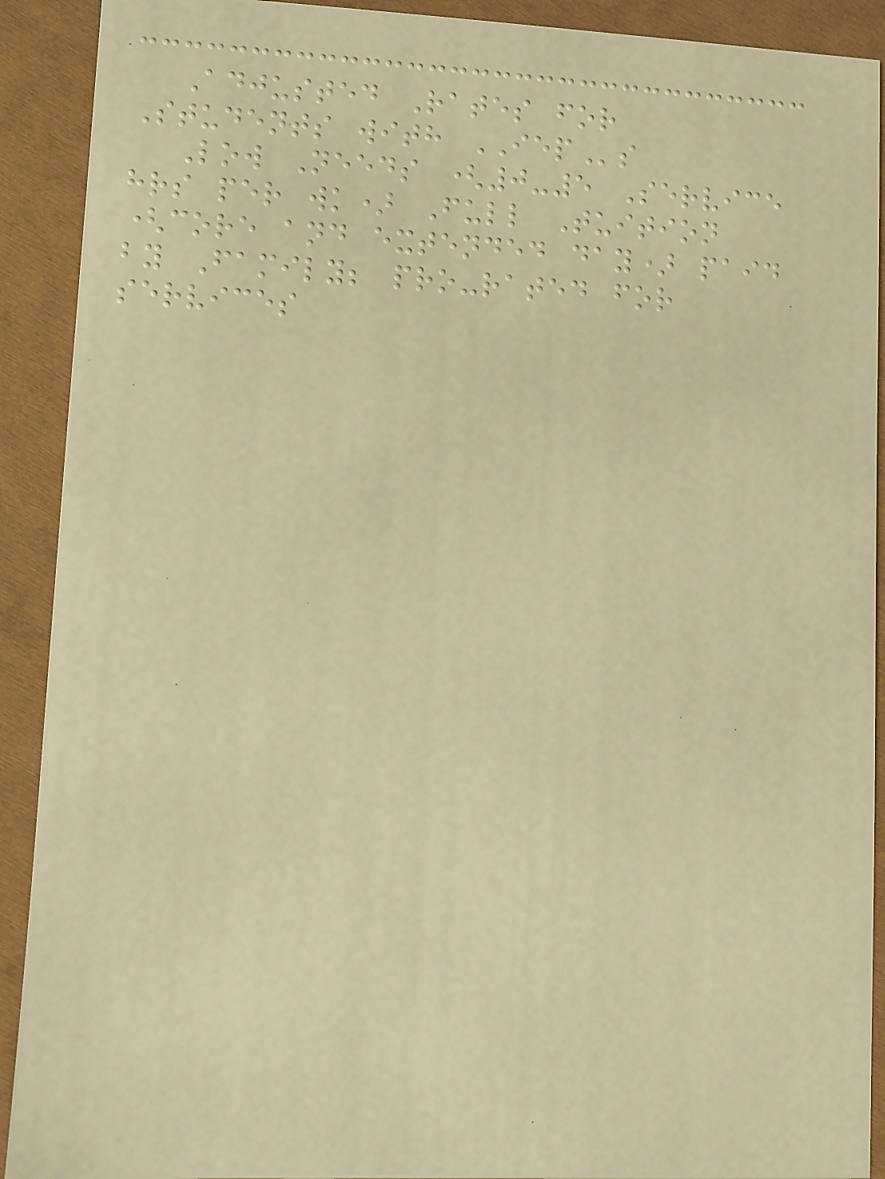Adjusted Rates for
Students with IEPs
Low Needs (0-5 Service
hrs per wk) Full Tuition
(core and extended day) paid
by Family; pro-rated for
services
